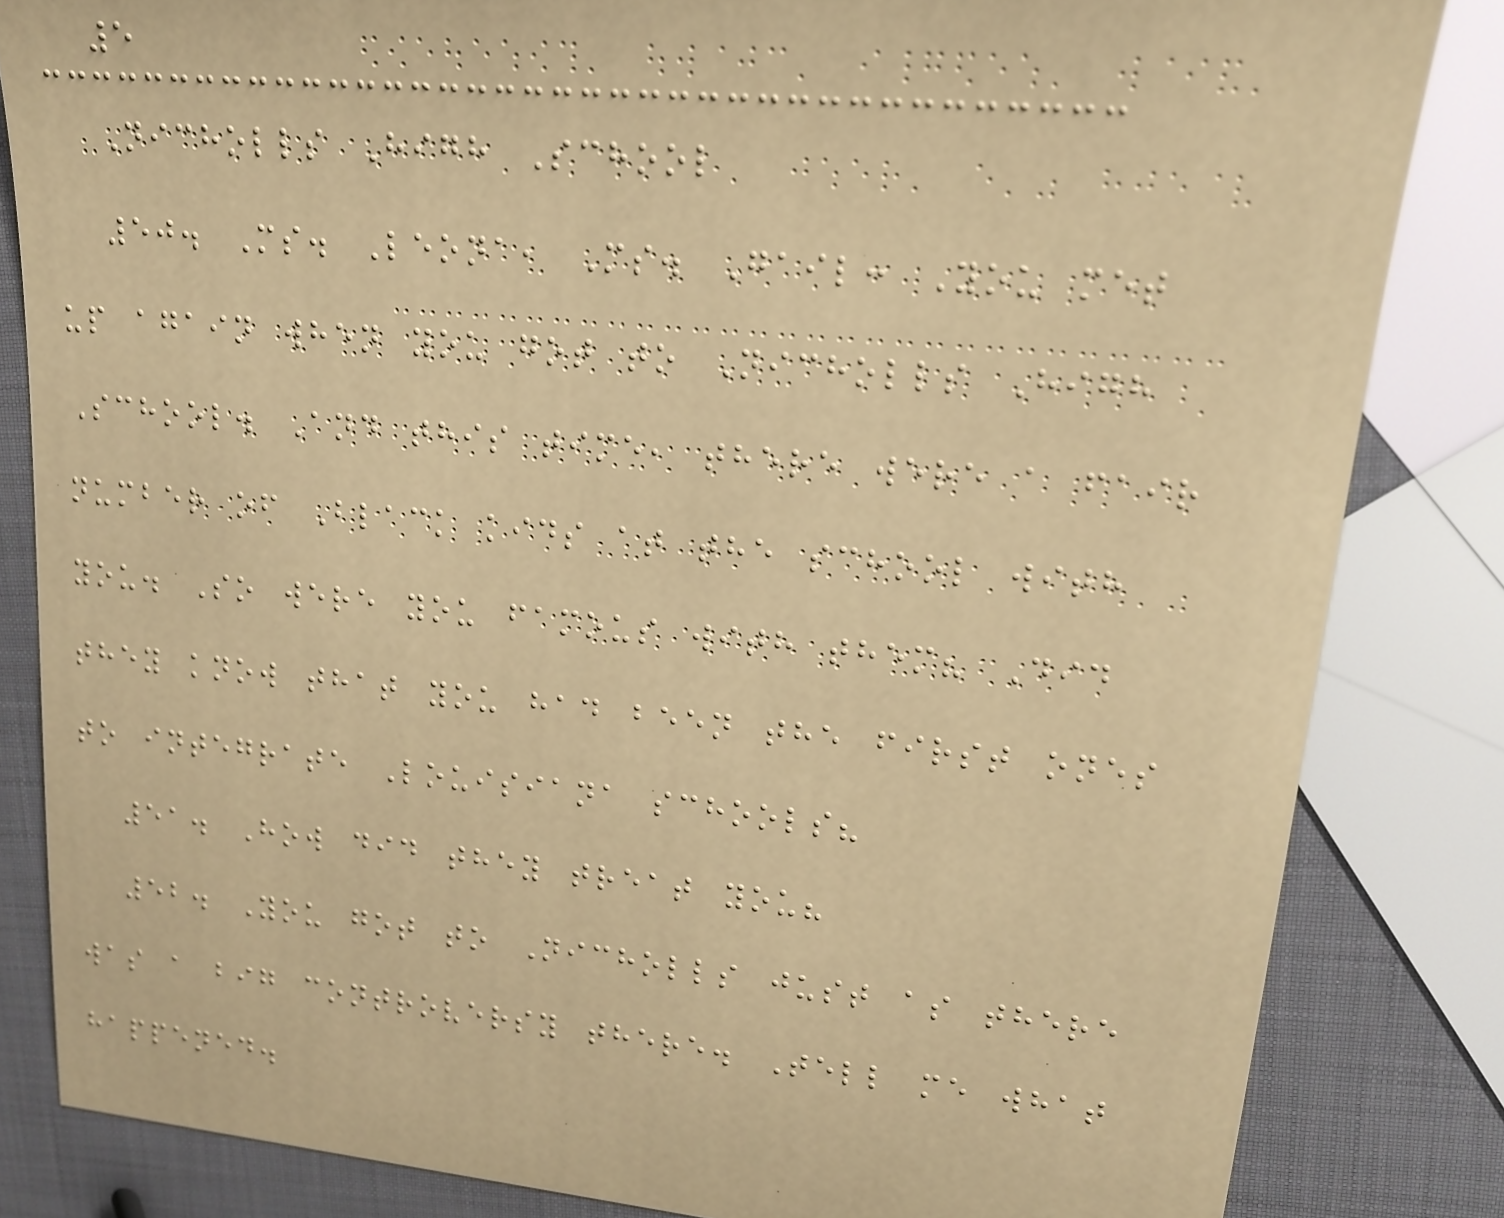5
Nicholls High School
50. Ms. Leona, Ms. Gail: You met
up again when you got to Nicholls High
School. And this time, there were a fair
number of Black kids at the school with
you. So were you famous with them? Did
they know that you had been the first ones
to integrate Louisiana schools?
51. How did they treat you?
52. You got to Nicholls just as there
was a big controversy there. Tell me what
happened.
